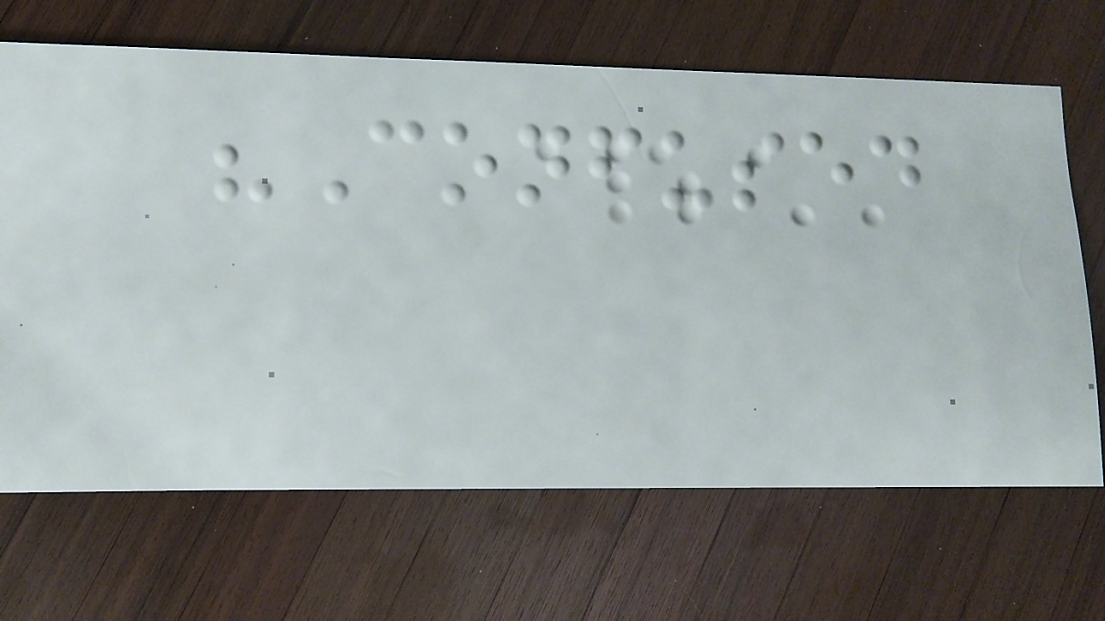"Confused
